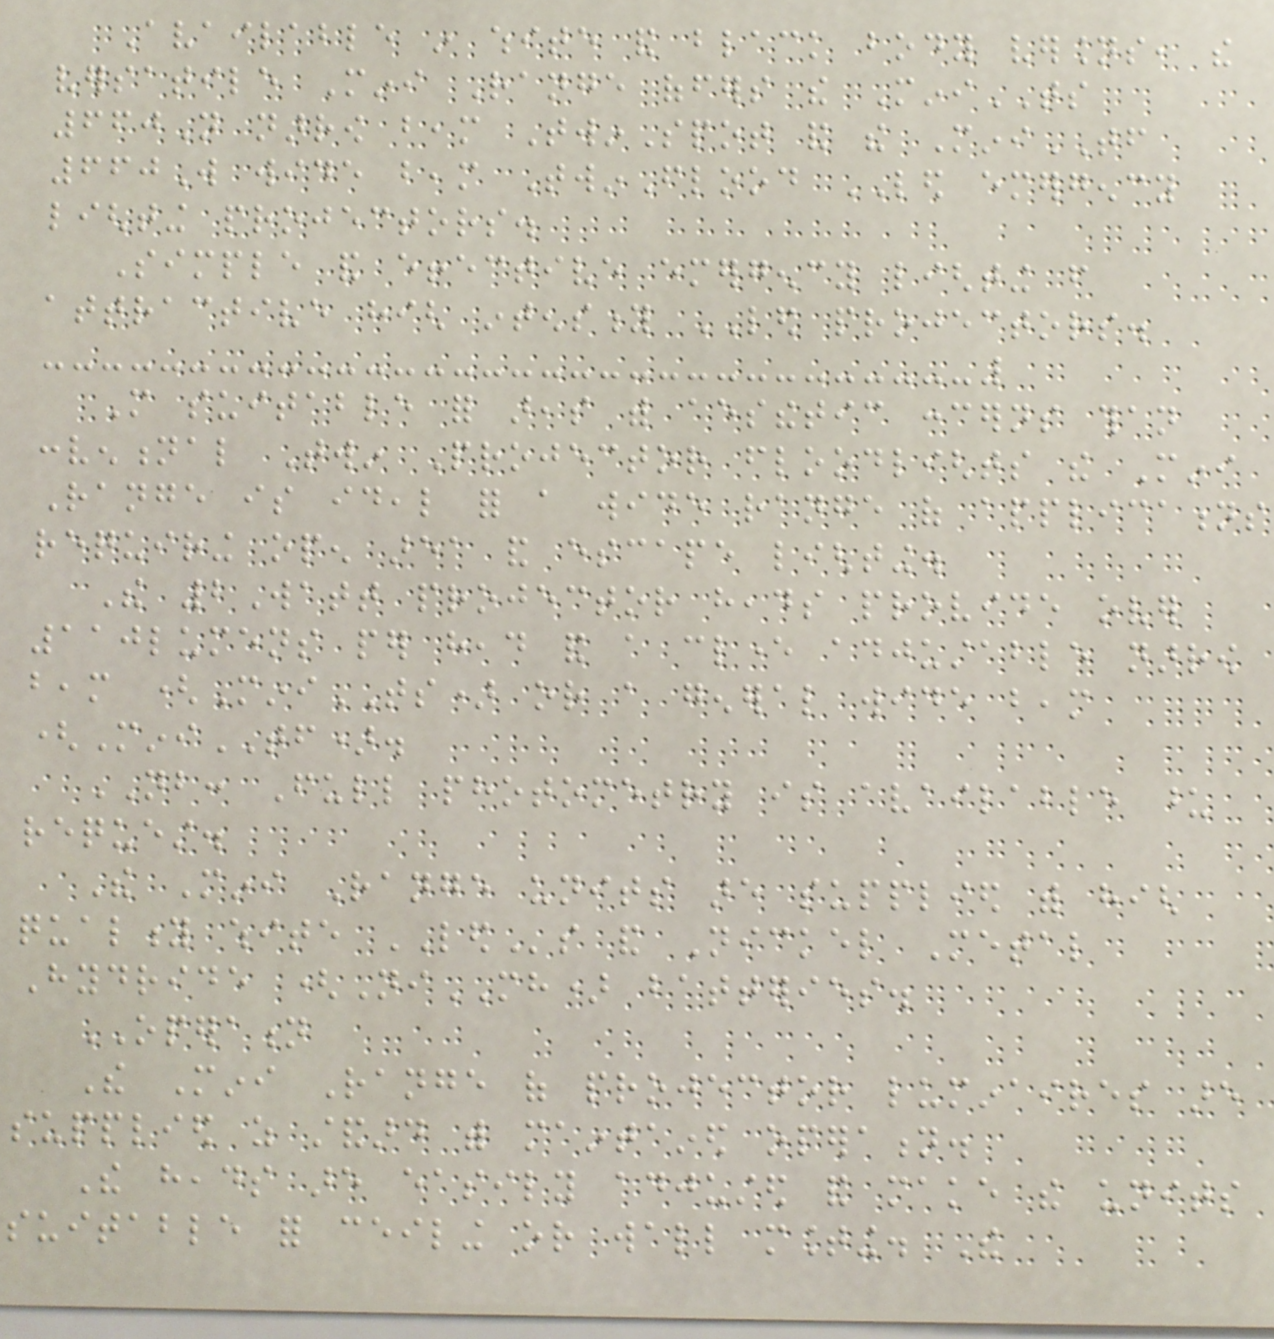Available in white and black body versions, the
versatile Mini Range offers the MiniTS
660N narrow beam TwinSpot and the MiniTF
660W wide beam TwinFlood LED emergency
lighting projectors.
Simple and effective emergency lighting from
attractive high intensity LED projectors.
More suitable for areas with aesthetic concerns than
conventional Twin Projector floodlights the Mini
Range is ideal for a wide range of applications
requiring open area and escape lighting.
The 2Watt projector heads provide over
110lumens per head and a clever adjustable narrow
beam (MiniTS) or a general wide beam
(MiniTF).
NB: Full photometry is available upon
request.
The Mini Range units are supplied with high
quality white LEDs and Nickel Metal
Hydride (NiMH) batteries.
OPERATION
The Mini Range of projector luminaires are
supplied as standard with maintained operation.
The heads are easily adjusted and make the units
suitable for ceiling or wall mounting. The
